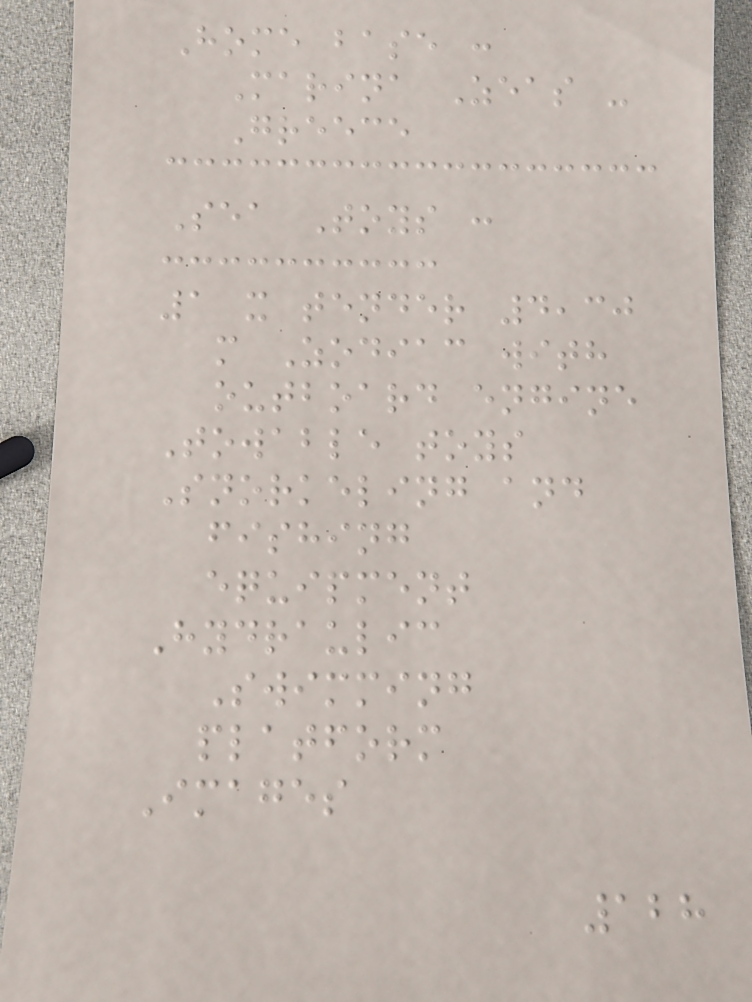Home base :
Marina Zeas -
Greece
Sea Toys :
1 x tender 4,30
m Zodiac with
outboard engine
Towable toys
Snorkeling and
fishing
equipment
Hydraulic
Swimming
platform
Images
128
